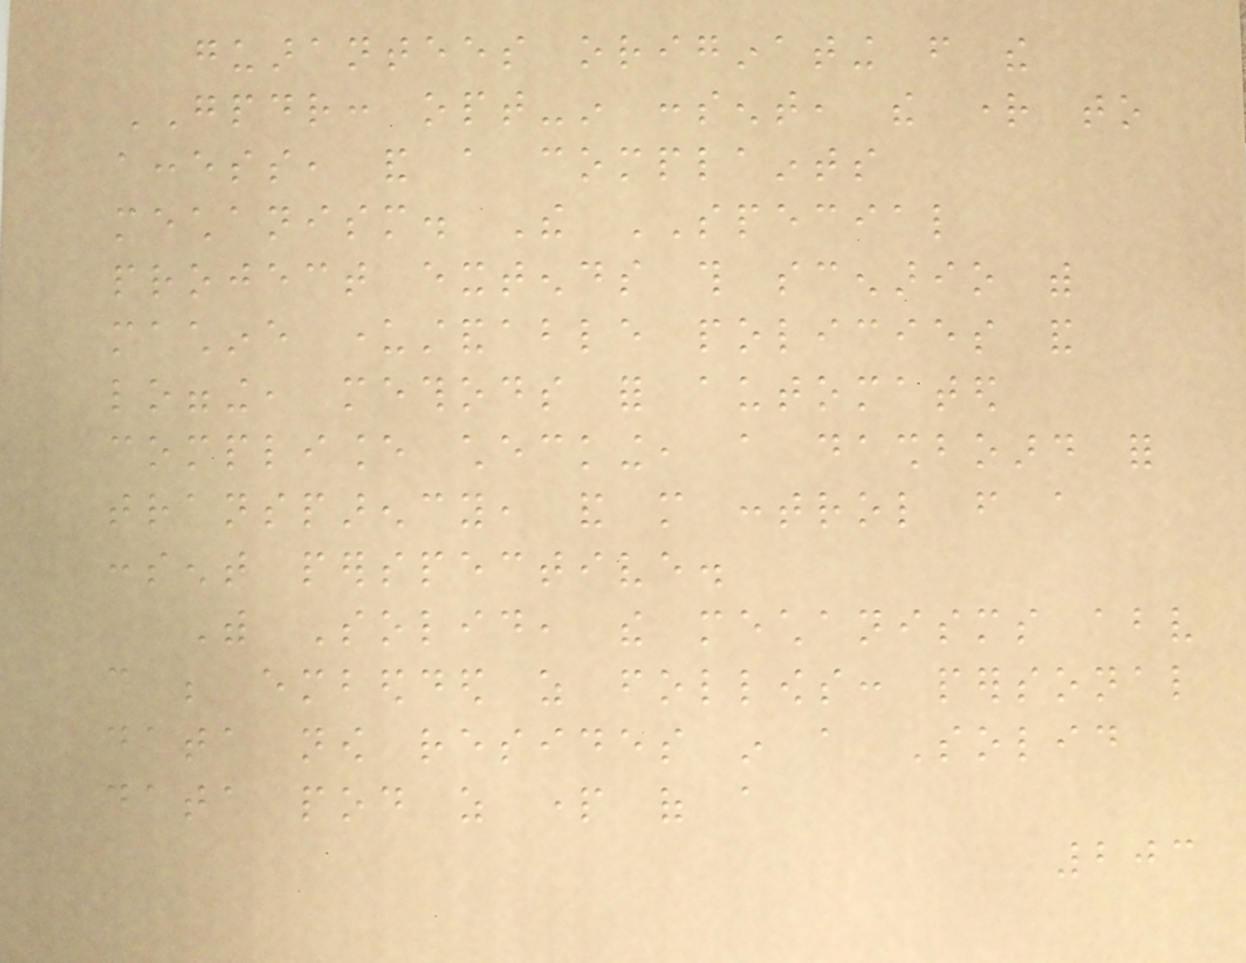guarantees originating from the
GPDR: opt-in consent, the right to
access, and a complaints
mechanism. The SPECIAL
project extends this scenario with
machine understandable policies and
logging, methods for automated
compliance checking, a dashboard for
transparency, and more control from a
consent perspective.
With Solid, the mechanisms above
can be embedded as follows: personal
data now resides in a Solid
data pod as part of a
203
